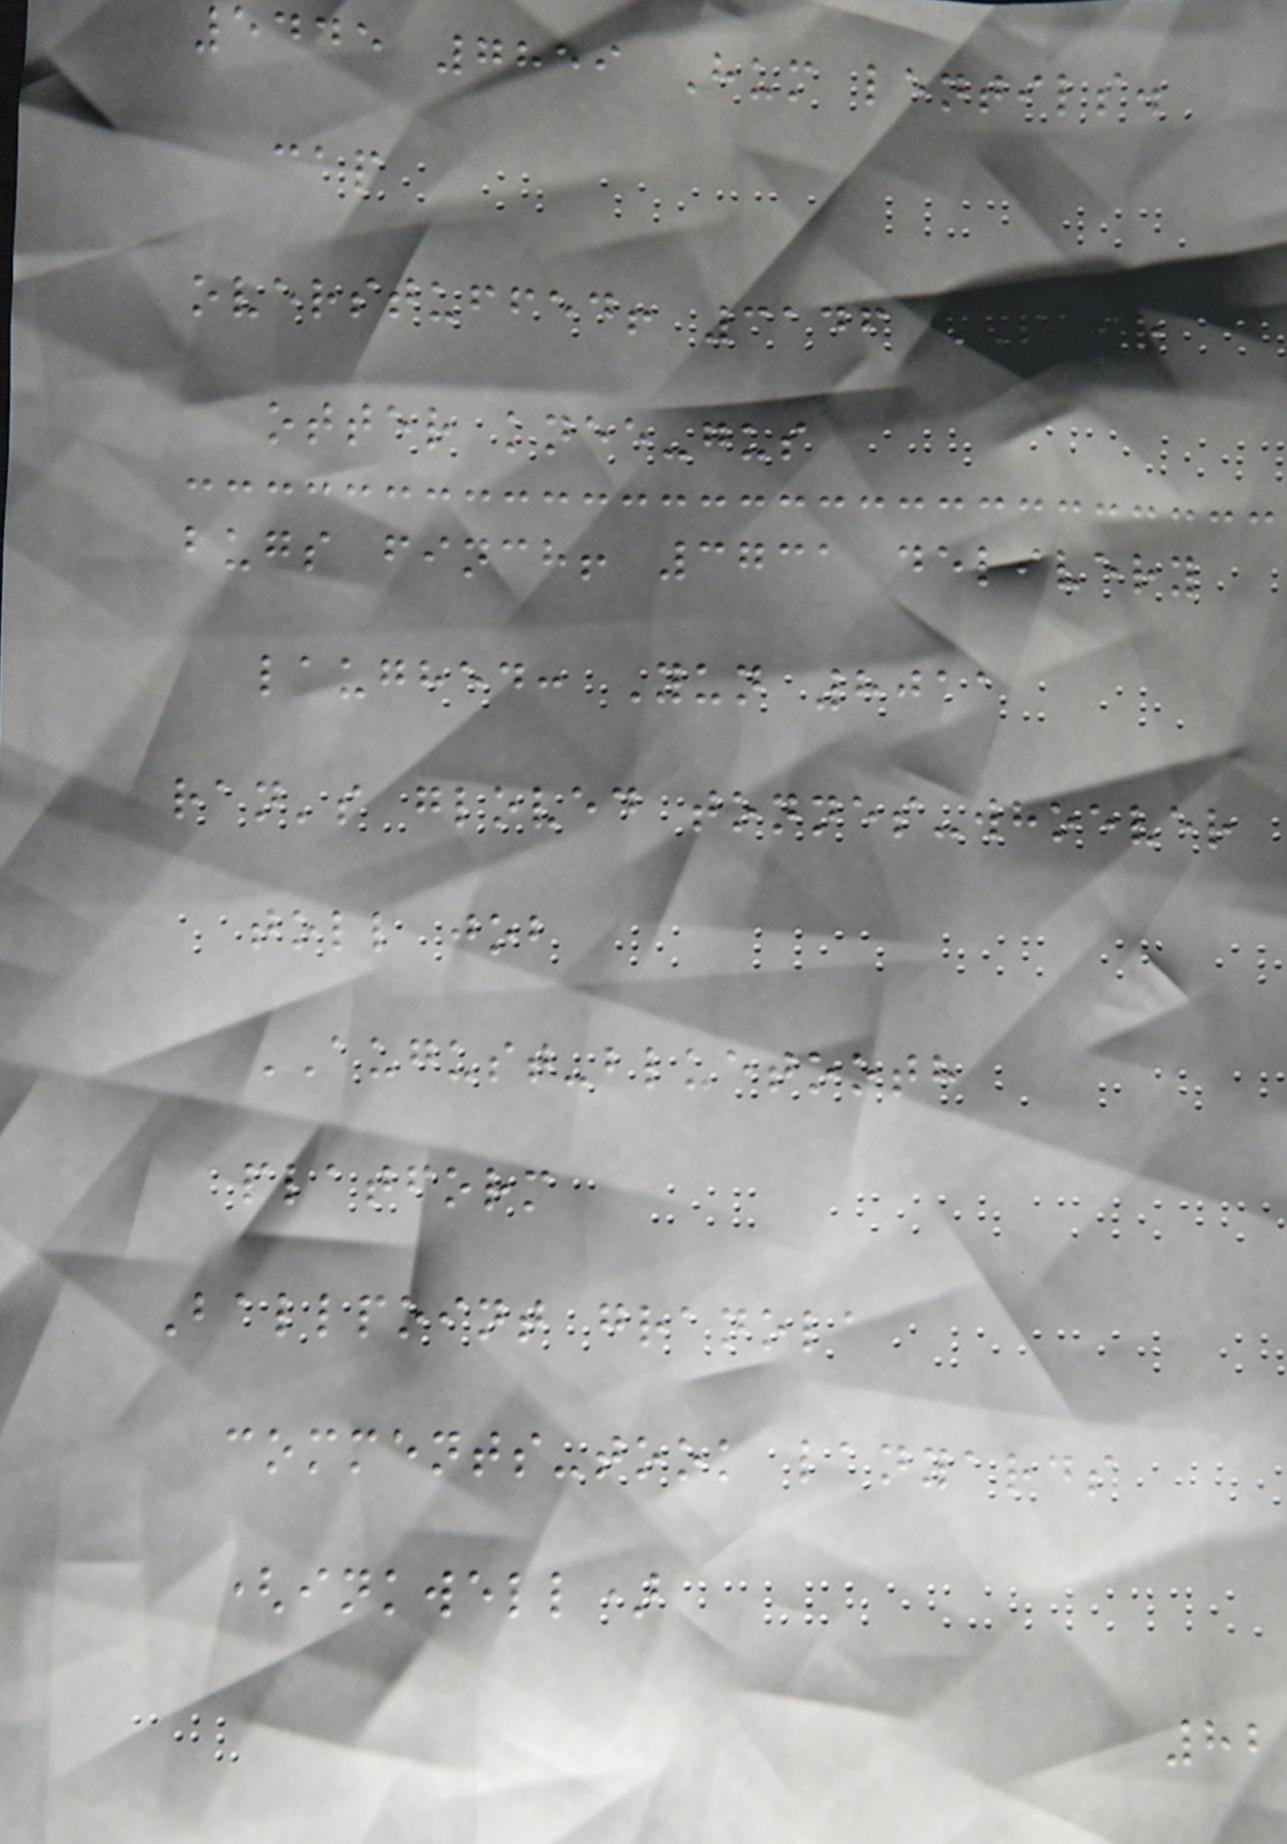5445 7859 Hum lentils.
cap
overstuffed! 3146 PAIR
otter knee-gus
bugs finch! 3731 delivery
laughed: Yun 8011
ran's gloved tonnes-whoever
toll job
AUGUST-bluetooth
platform
Ballpoint granola
comments-took lanyards
(inkwell)
82
